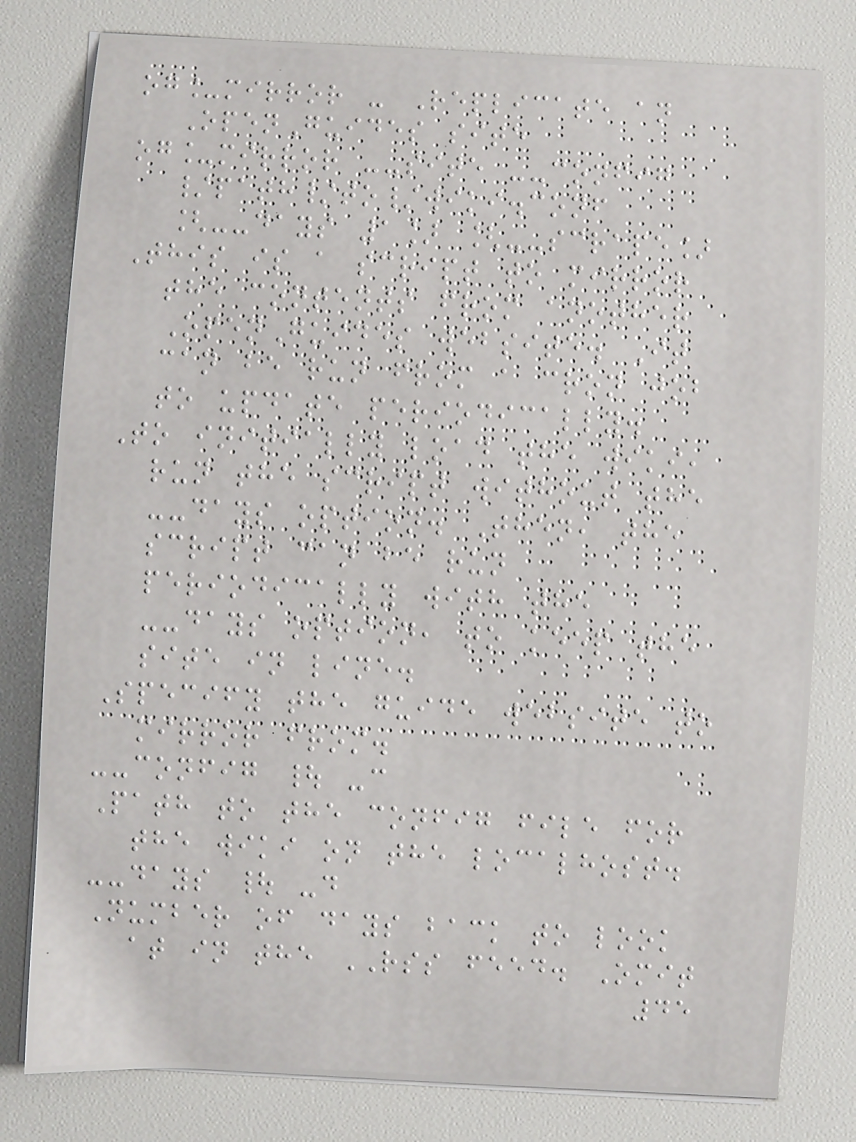og_mirror - Replicate an
OpenGuides site
og_mirror --site --config
/path/to/wiki.conf
[--days 1] [--scrape]
This is a script to mirror
the contents from another
OpenGuides website. It
can be run from a cron job
to update periodically.
To initially load the wiki,
run the script without the
--days option. Then, the
script can be run
periodically with the
--days option, to keep the
site in line.
Specify the guide website to
mirror from.
--config | -c
Path to the config file for
the wiki on the localhost.
--days | -d
Number of days back to look
at in the RSS feed. Omit
45
